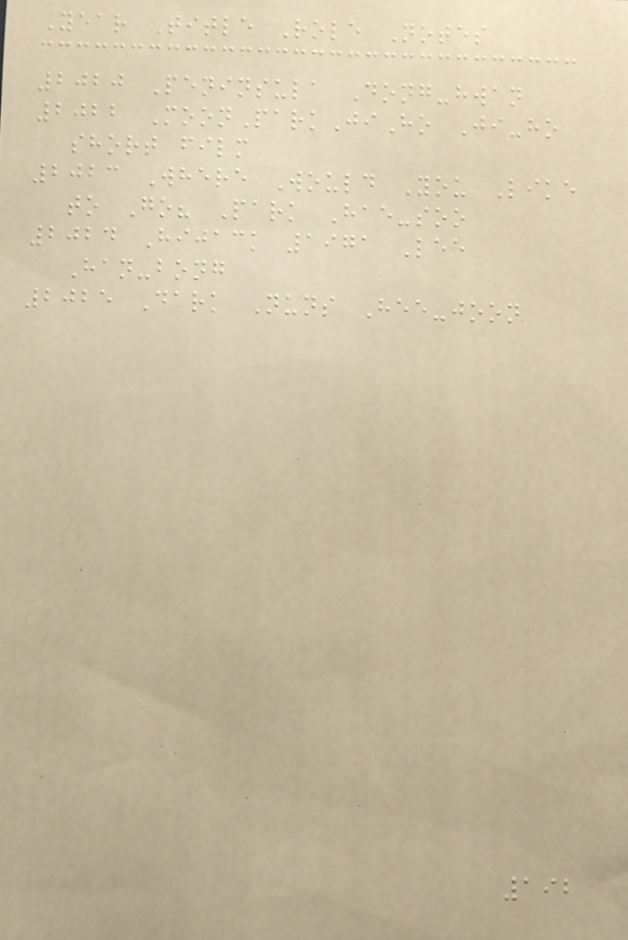Year Title Role Notes
2020 Peninsula Dong-hwan
2022 MoonParkJiHo Ji-ho
short film
2023 Where Would You Like
to Go? Park Hae-soo
2024 Hijack 1971 Lee
Han-bong
2025 Dark Nuns Hee-joon
192
